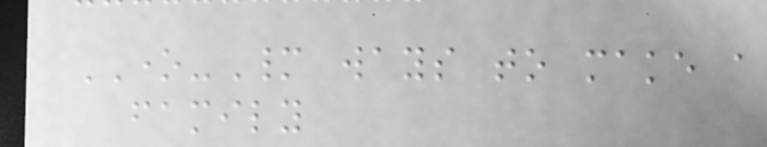ONE-Many ways to make a
family
